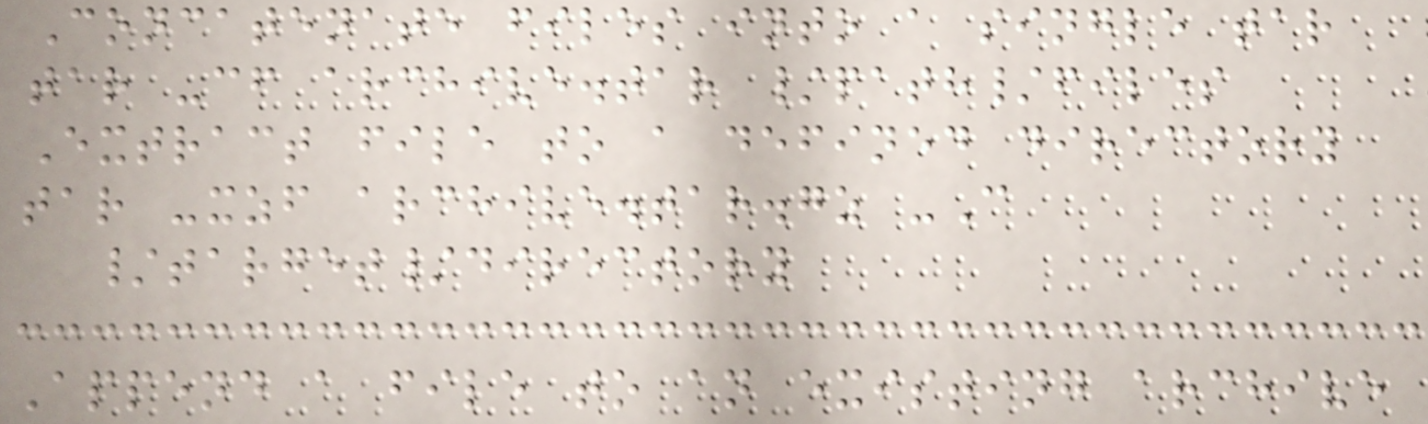Concatenate files into a single tar
tar -cf archive.tar /path/files
Extract file to a defined directory
tar -xzf archive.tar.gz -C
/target/directory
Append a file to an existing archive
